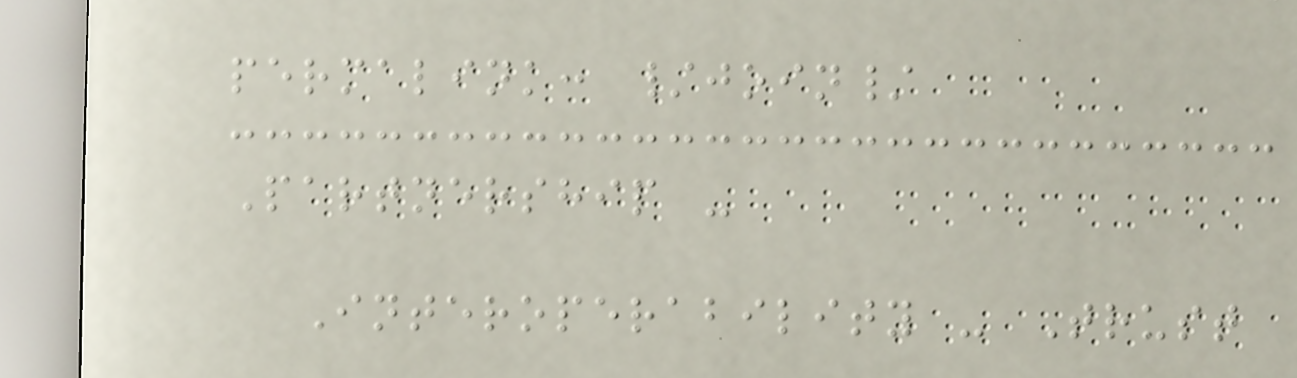permalink: /join/
Partnership -
Interoperability - Trust
